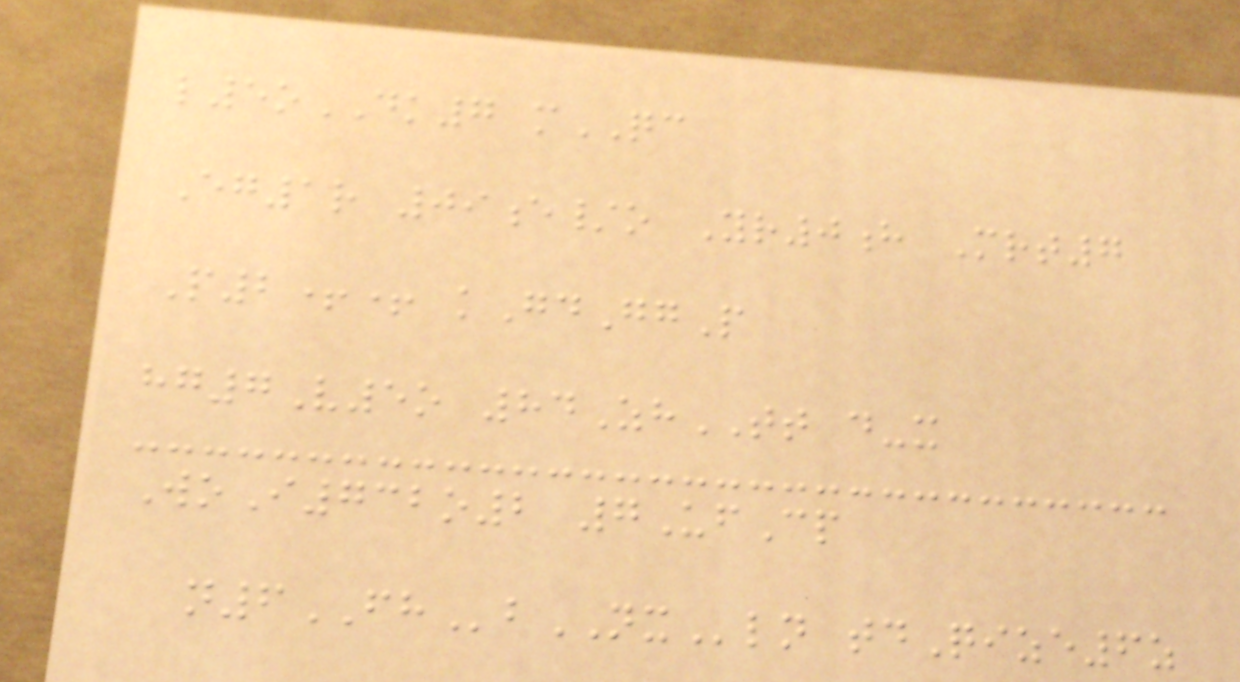l5oDK7 mQC
Eg1r 09e/o Yr0h Mrt7
P2++ kGdGgP
hg7V5o 84ZhTT d-x
WoI732o2 7UfCp
n6FHbNXln tdQize6z
